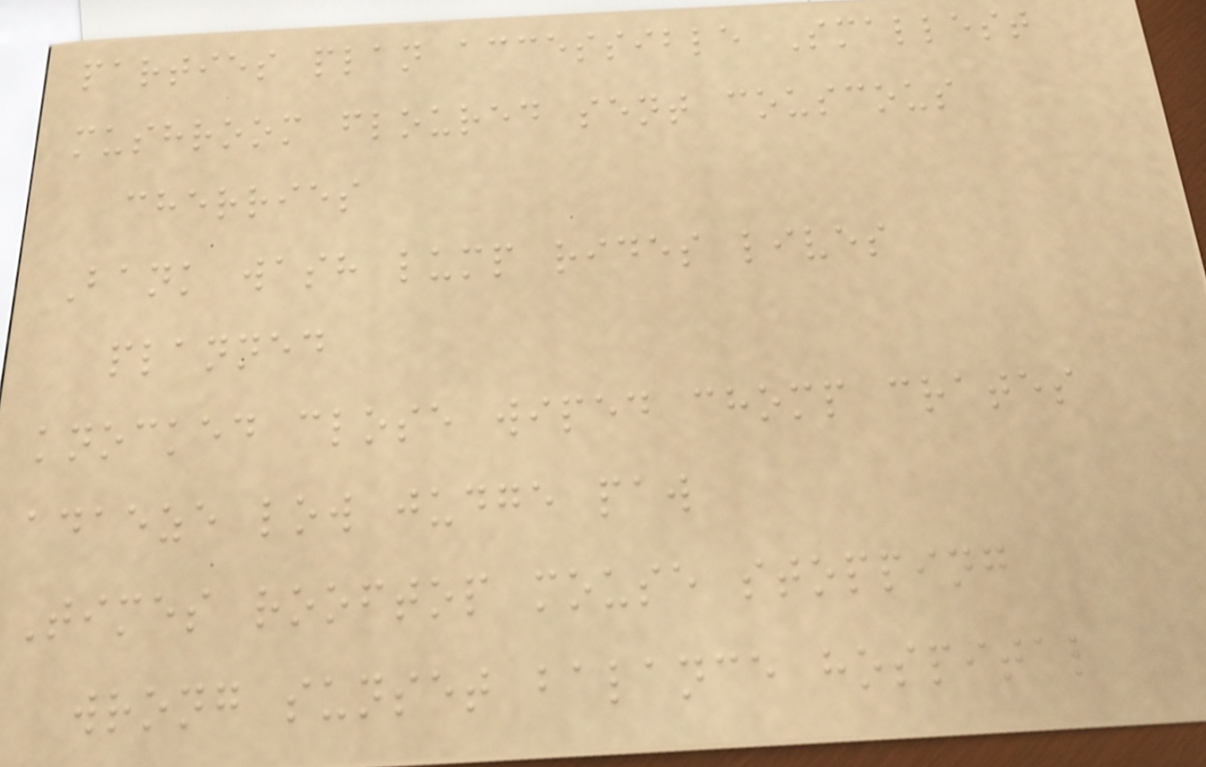parties plan accessible Smallest
mushroom floured sent couscous
cherries
Bank wash lump rides lives
planned
knocked close wiped chomp crates
adaeze low judge paw
Times rooftop mouse stopping
wrong sunset balance hospital
